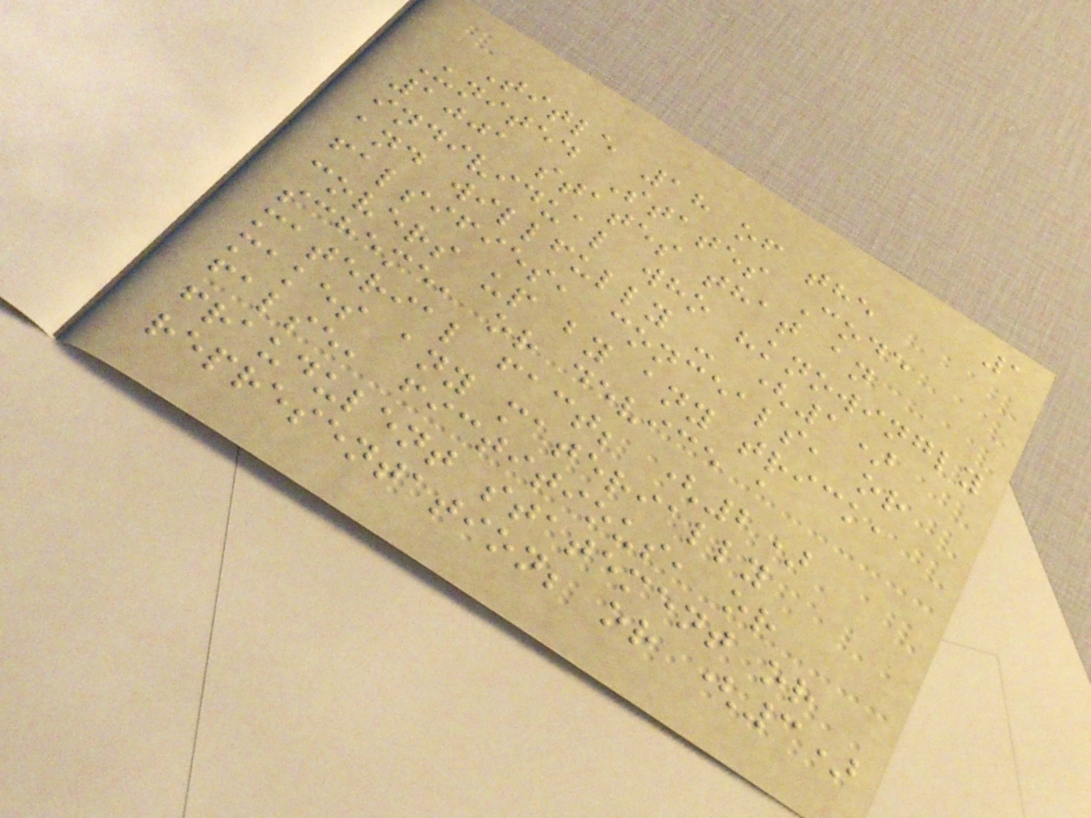1
Title 18 of the
United States Code
1001 states that an
individual who "knowingly
and willfully - (1)
falsifies, conceals, or
covers up by any trick,
scheme, or device a
material fact; (2)
makes any materially
false, fictitious, or
fraudulent statement or
representation; or (3)
